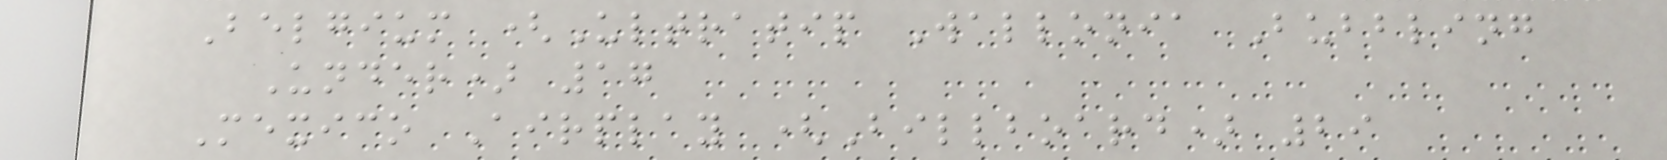Belgium (Ultratip Wallonia Bubbling
Under) 17
Mexico Airplay (Billboard) 29
